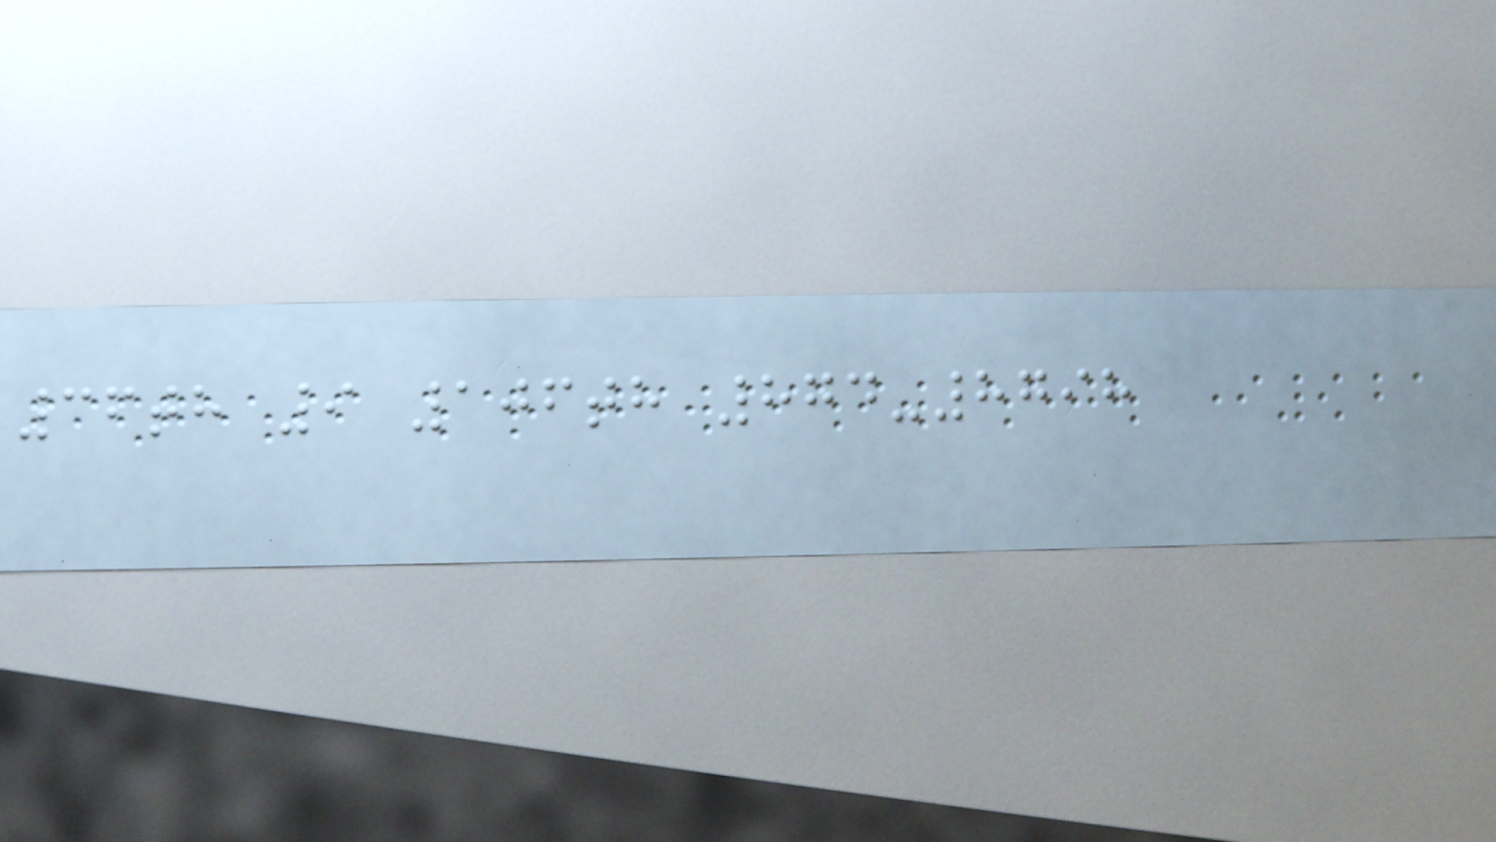36th 9 106th 874-8798
